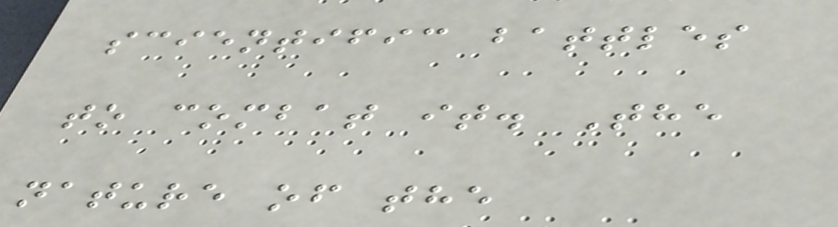scientific battles
to combat it. The
nature of the
